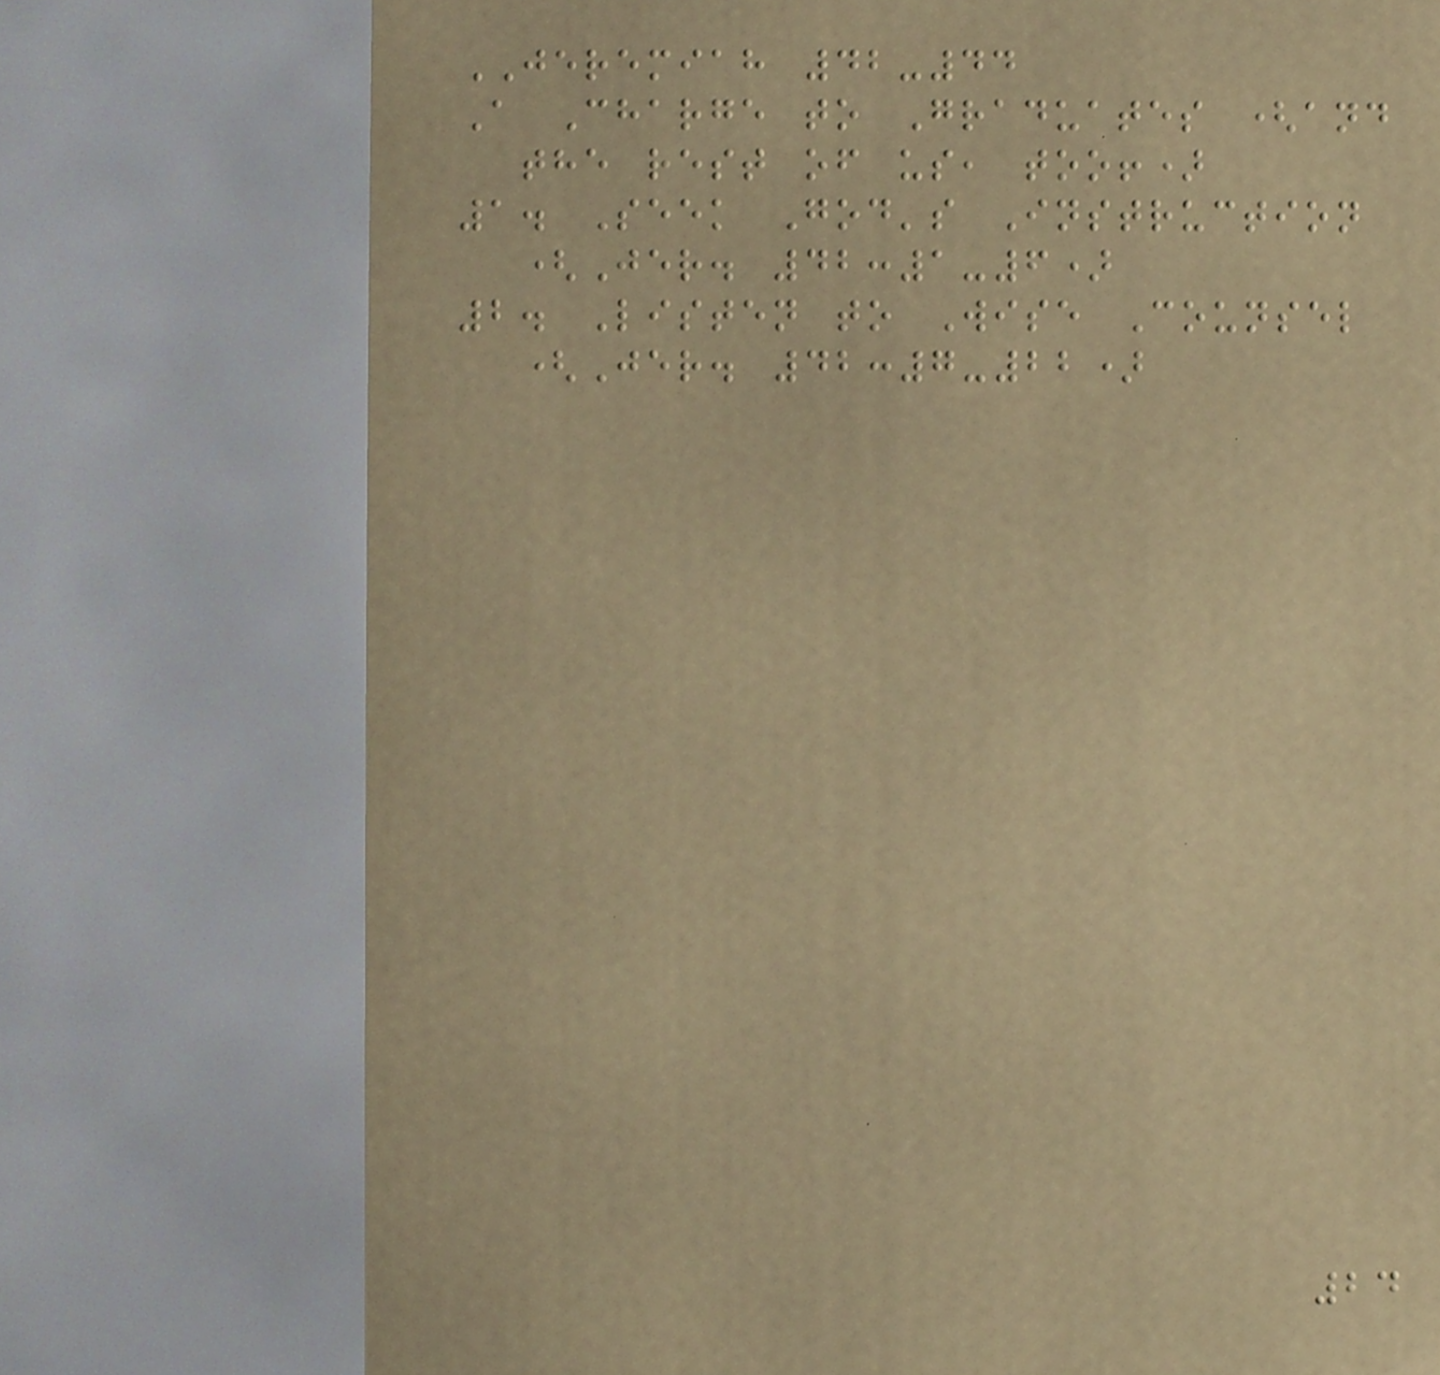JEREMIAH 42-44
A Charge to Graduates (and
the rest of us, too!)
1. Seek God's Instruction
(Jer. 42:1-6)
2. Listen to Wise Counsel
(Jer. 42:7-22)
24
